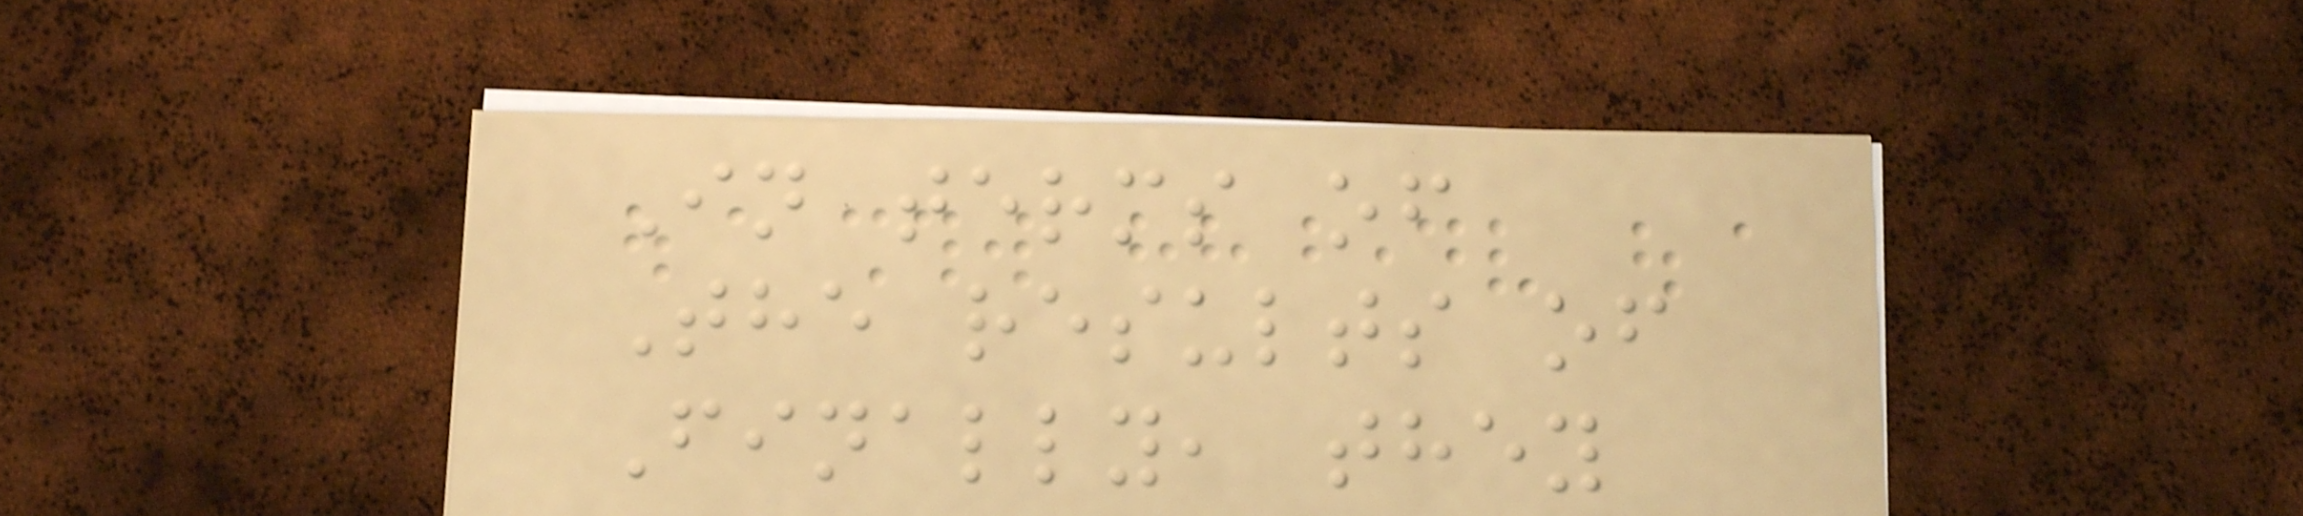In terms of
The results of
Finally, they
